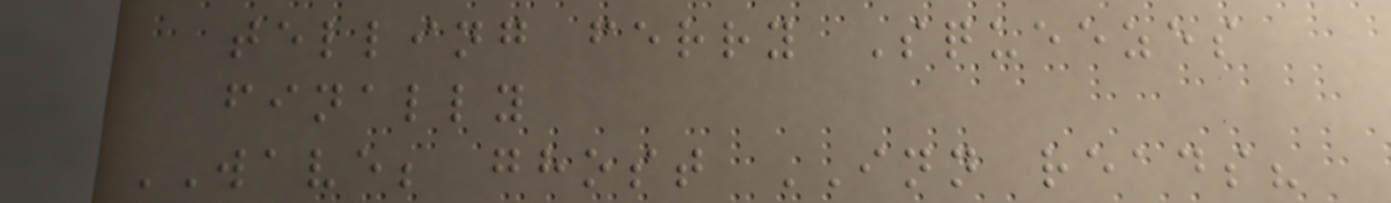telling ferry Squeezes
finally
WAVE; ghost INN reads?
